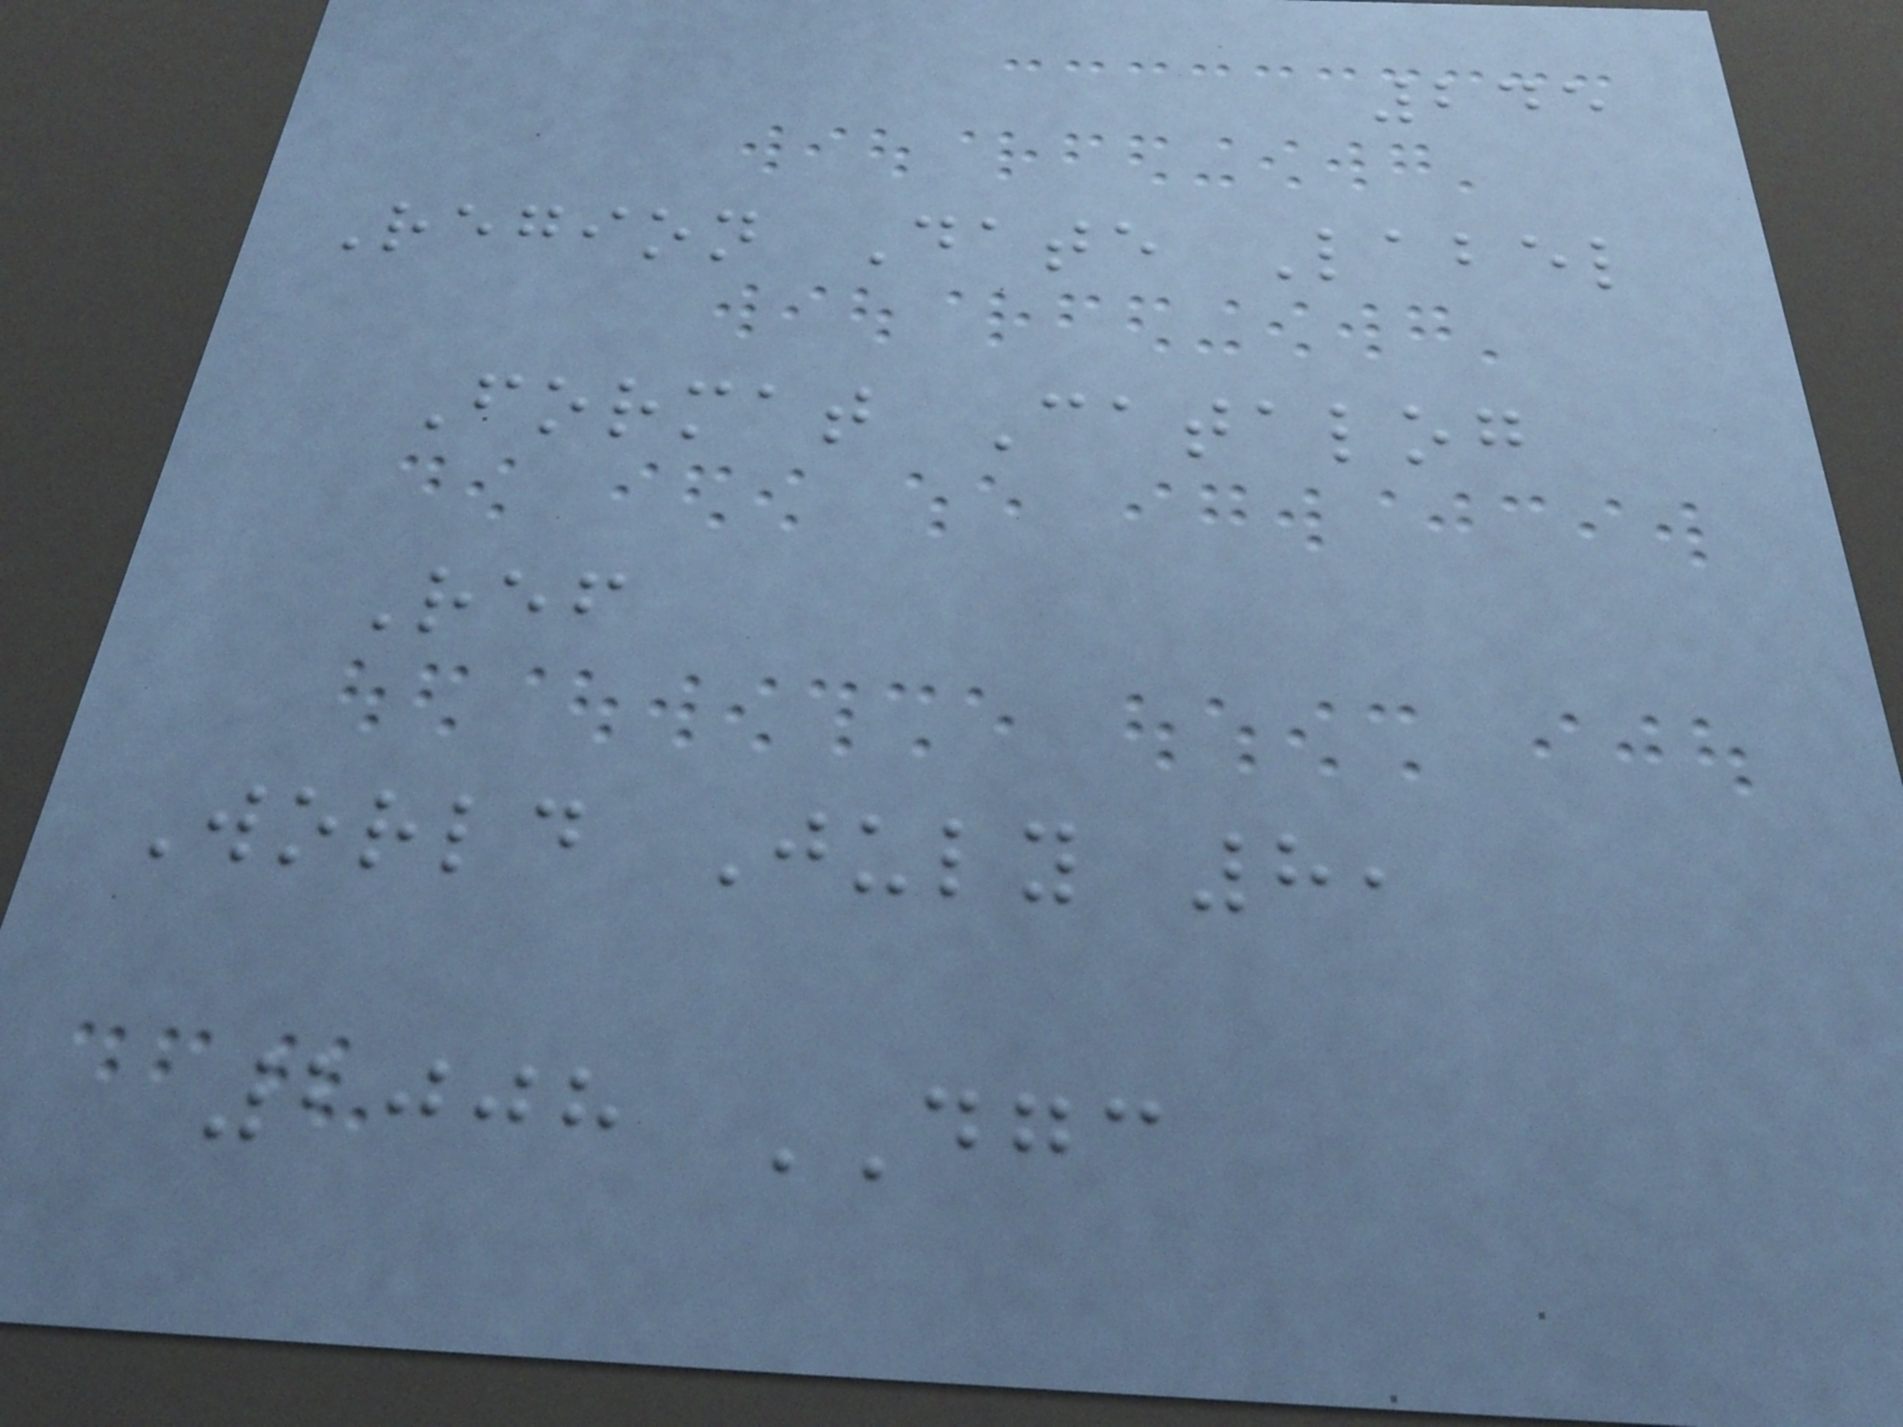245
Region Date Label
Format Catalog
Ref
World July 8,
2008 DGC
